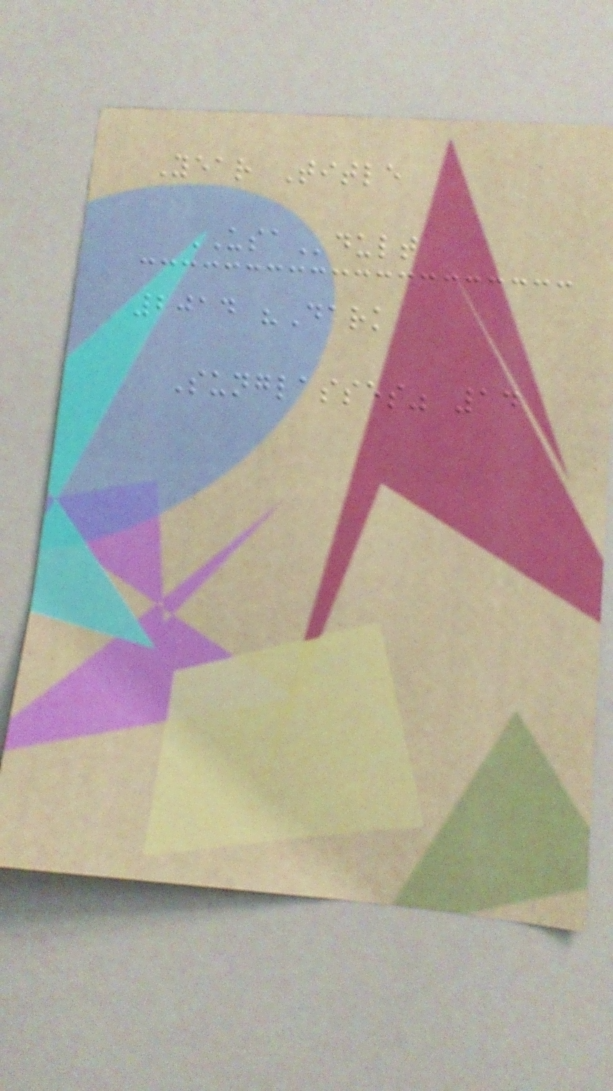Year Title
USAdult
2014 "Dark
Sunglasses" 14
